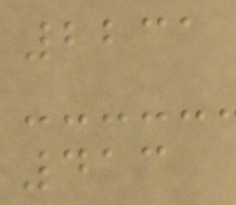2231
413
